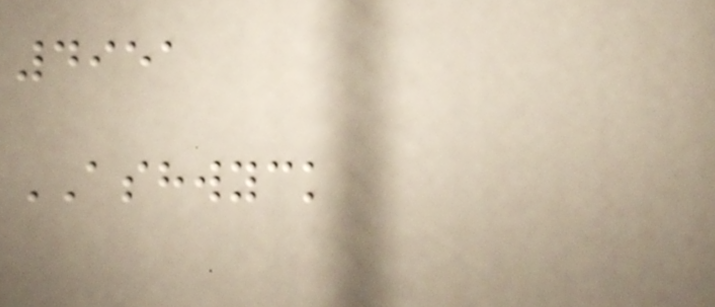4951
ASHWYCK
